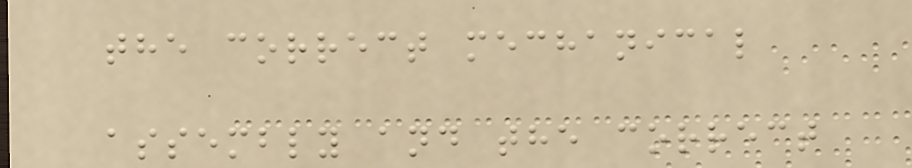the correct mechanical
assembly and the correct
